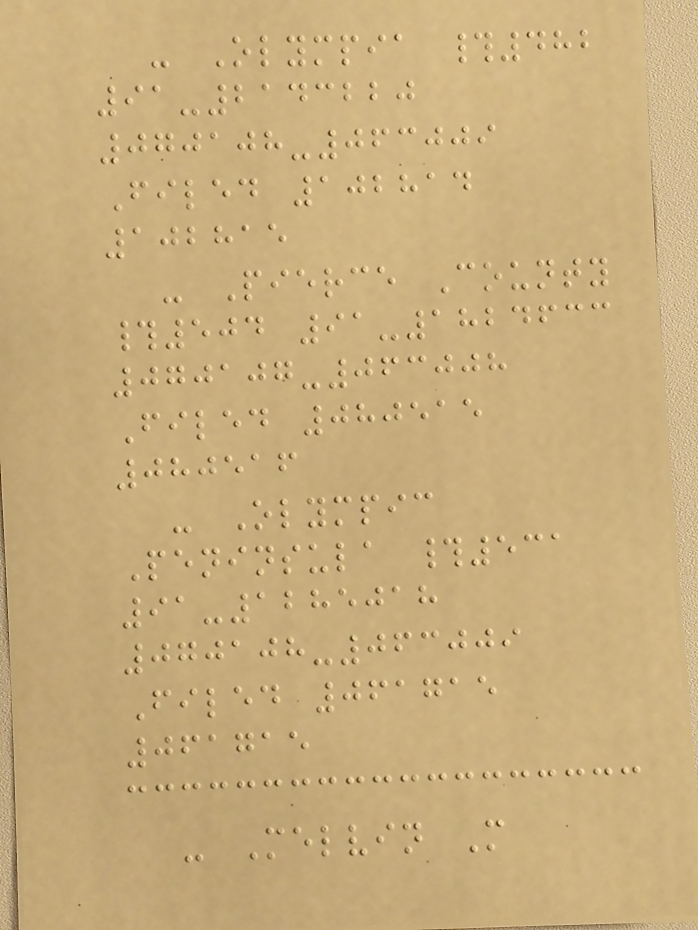- Olympia #482
91-2143220
070108-063009
Filed 102814
102815
- Pierce County
#504 91-1824633
070107-063008
Filed 080515
080516
- Olympic
Peninsula #531
91-1285018
070108-063009
Filed 061715
061715
- Melvin M
